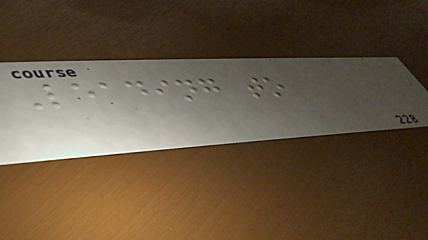Leading to
